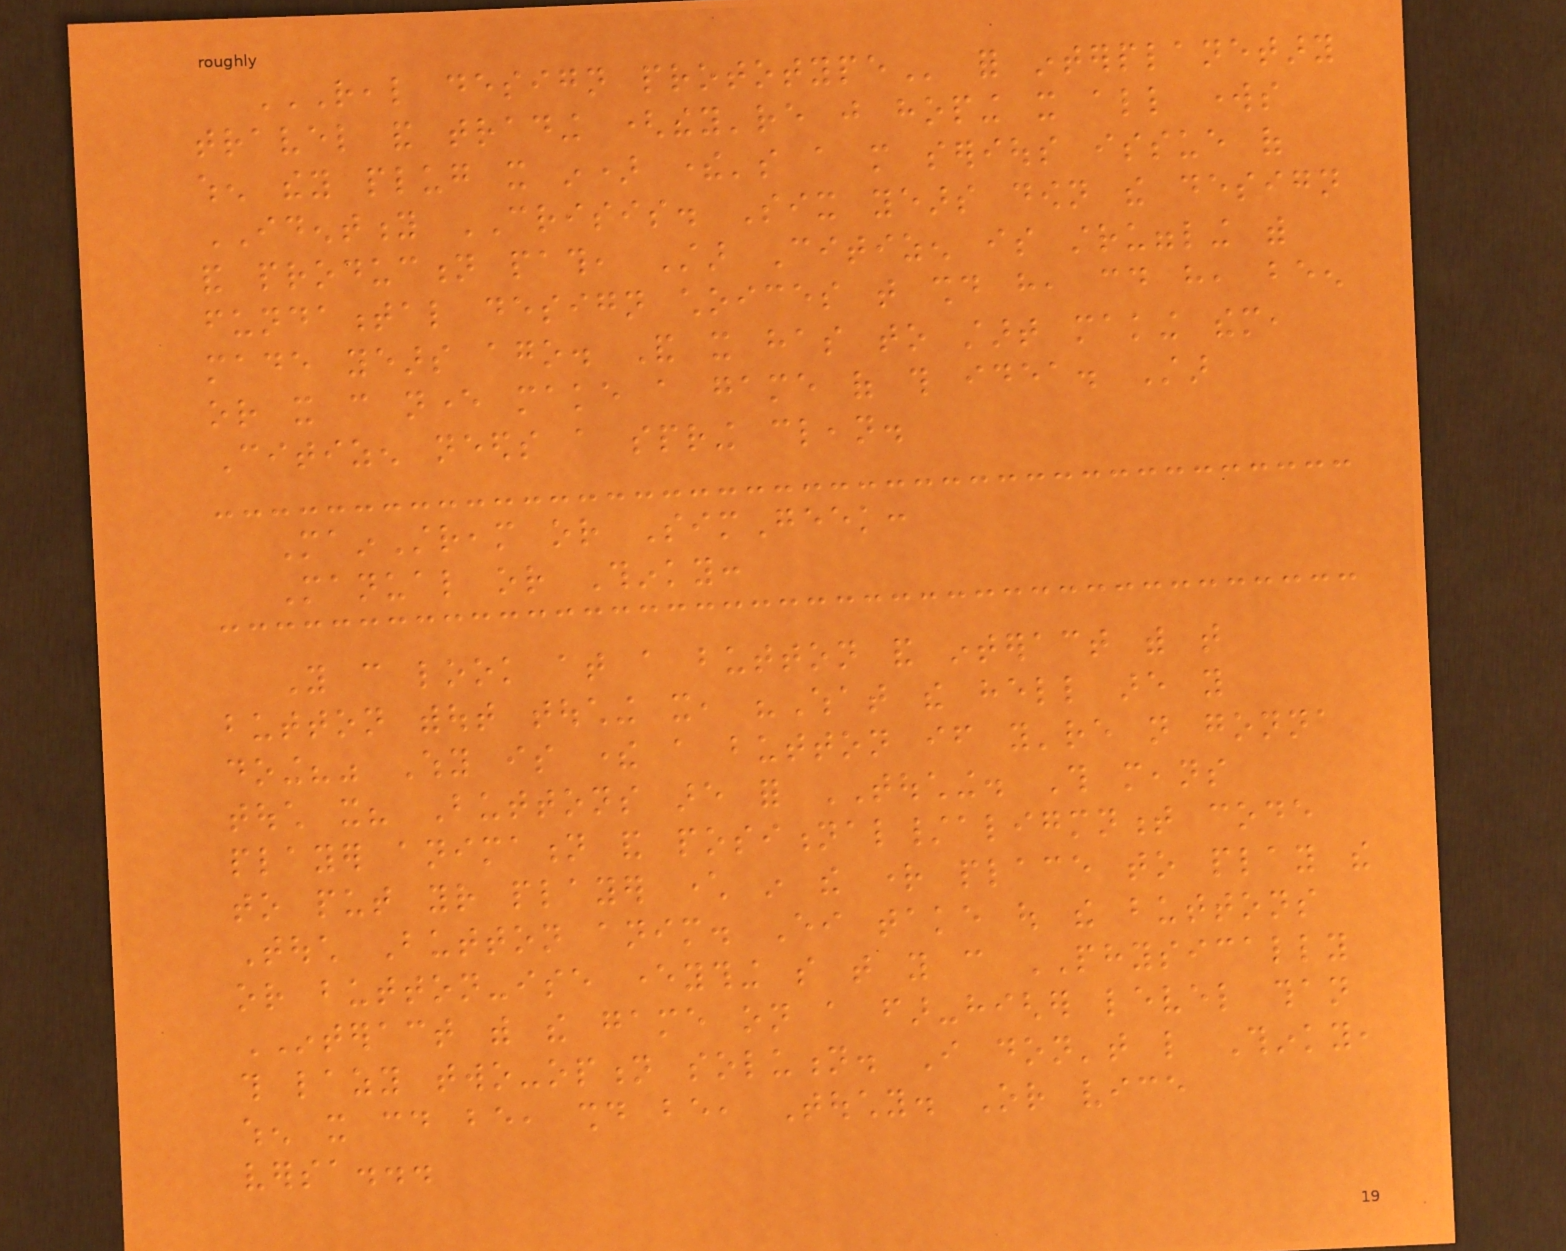REAL DESIGN PROTOTYPE for interplanetary
travel and trading (they're just hoping it all works
when they plug it in) there's a more serious issue of
IDENTITY CRISIS. Six years down the design
and production path, Star Citizen is struggling with
fundamental design choices that should have, could have, been
made years ago. And it has to start making them,
or it can never make a game of this idea. Star
Citizen needs a spring clean.
MainStream or SimGeek:
Manual or Thinky:
You can look at a button and interact with that
button without touching it, "What the hell are you
doing?" Why is there a button if you're not gonna
touch it? Buttons are for TOUCHING. This means
player animation and positional/aligmnment code
to put your player character in the right place to play the
Touch Button anim. Either take out the buttons
or button-ise everything so that you can PHYSICALLY
INTERACT with the game on a far-higher level than
this lazy two-option solution. I don't like Thinky,
when it could be, should be, Touchy. Or vice
versa...
